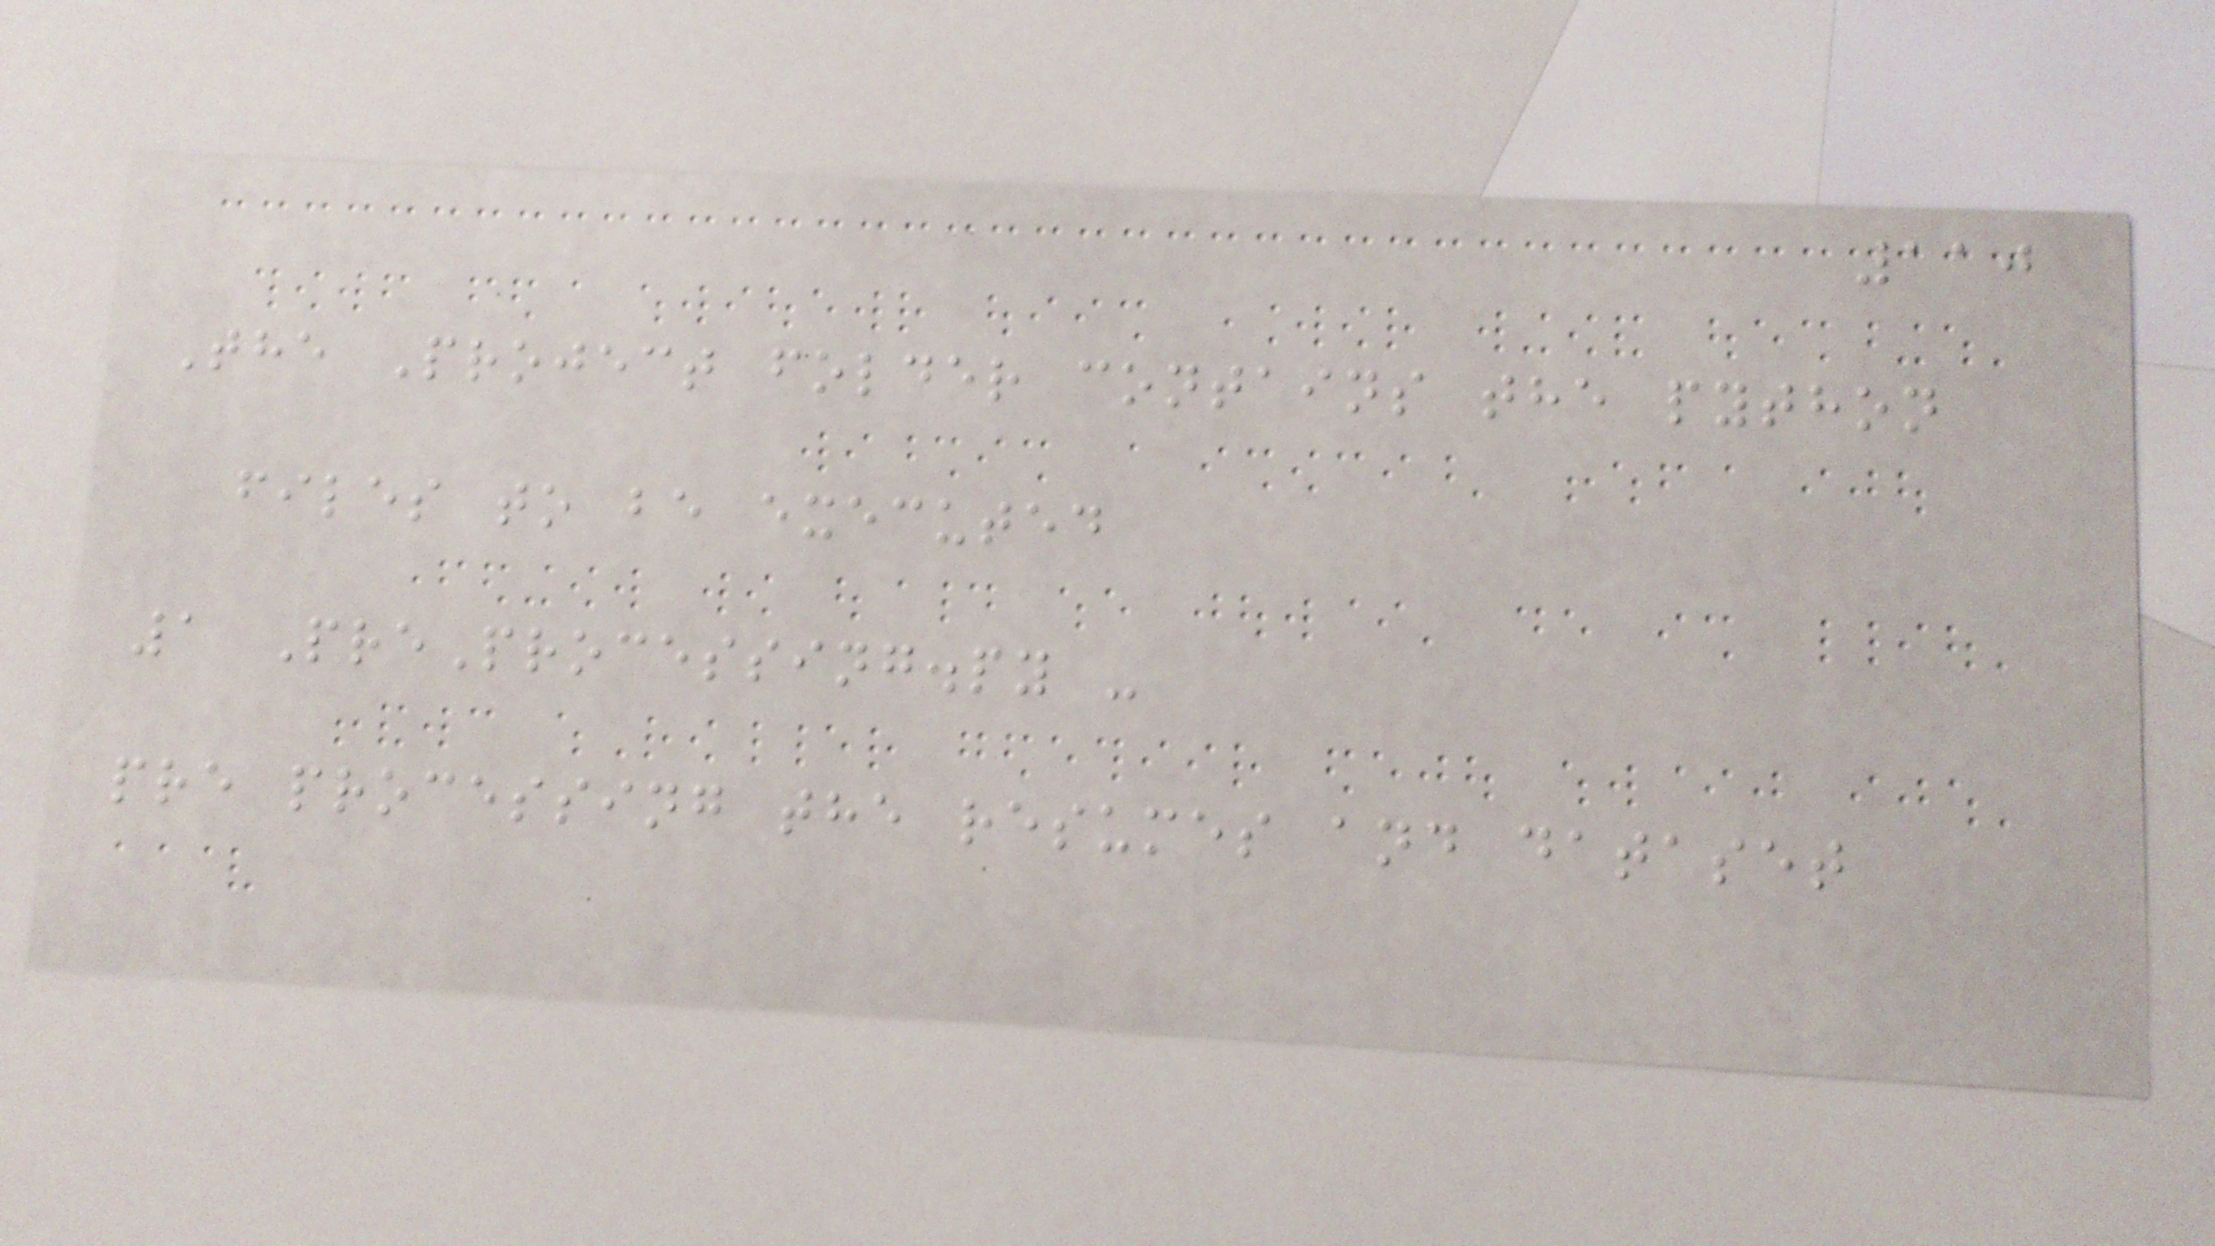110
The Project folder contains the python
files to be executed
1 PreProcessing.py -
pre processing the resumes and dataset
